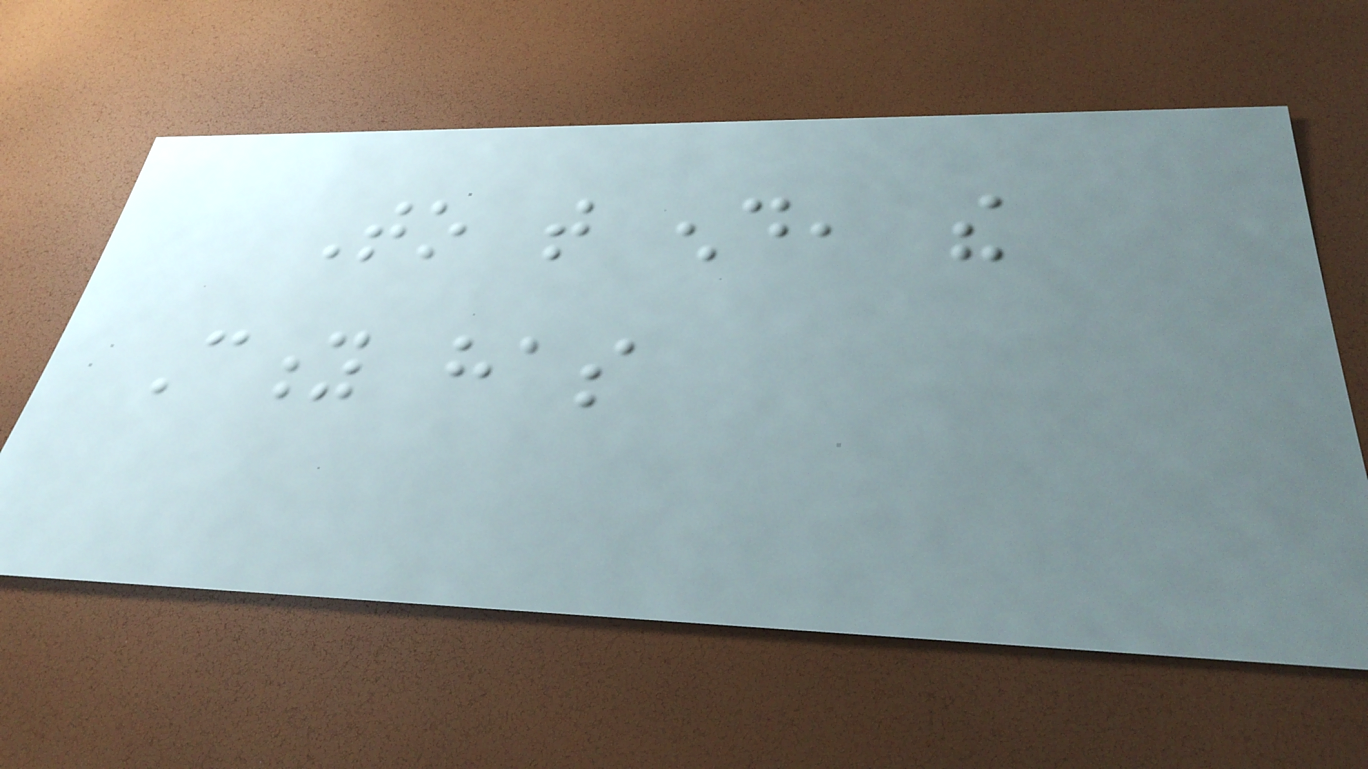To that end, the
City has
